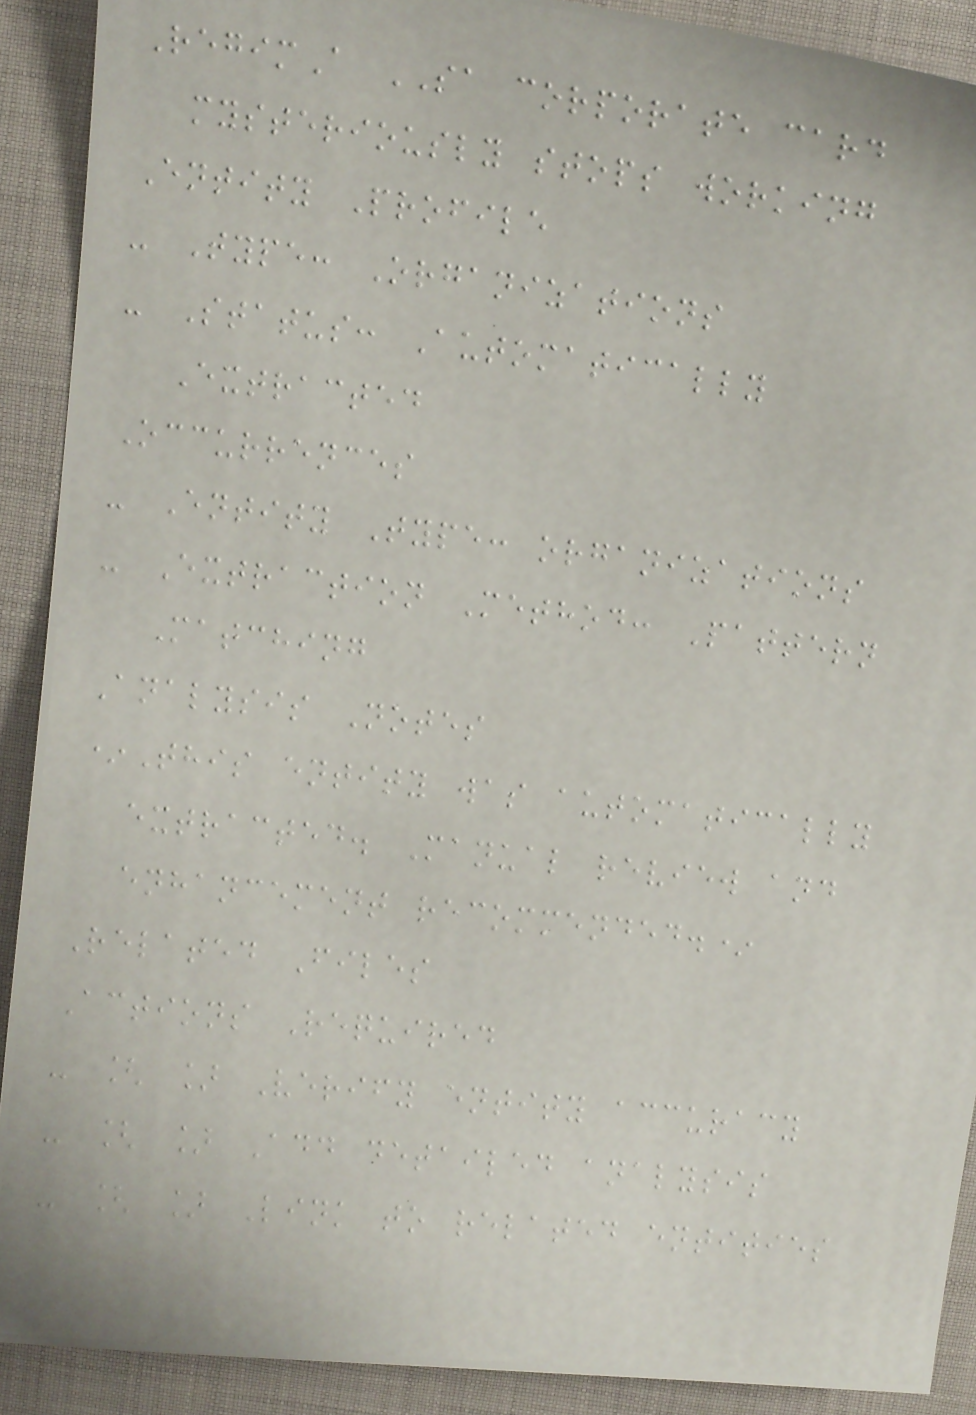RegimA SA corporate card
mysteriously stops working
Entity Profile
- Type: Organizations
- Status: Automatically
Extracted
Occurrences
- Entity Type: organizations
- Extraction Method: Pattern
Matching
Analysis Notes
*This entity was automatically
extracted. Manual review and
enhancement recommended.*
Related Files
Actions Required
- [ ] Verify entity accuracy
- [ ] Add detailed analysis
- [ ] Link to related entities
